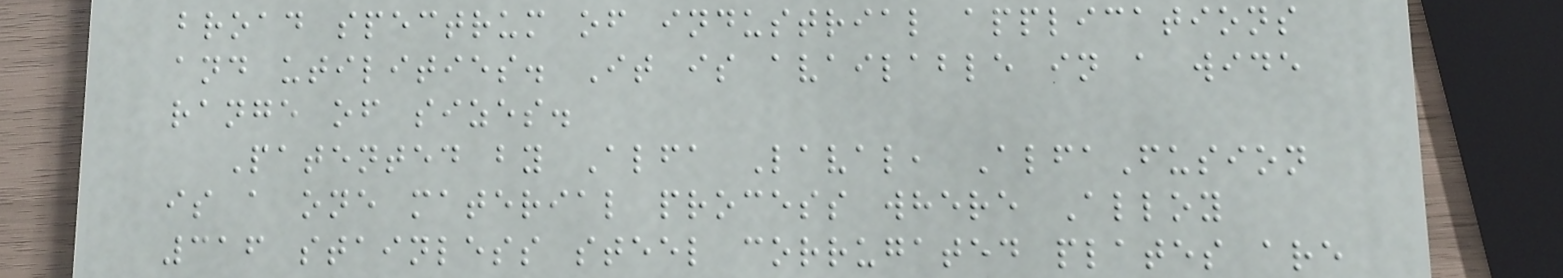broad spectrum of industrial applications
and utilities. It is available in a wide
range of sizes.
Patented by Alfa Laval, AlfaFusion
is a one material process where Alloy
316 stainless steel corrugated plates are
